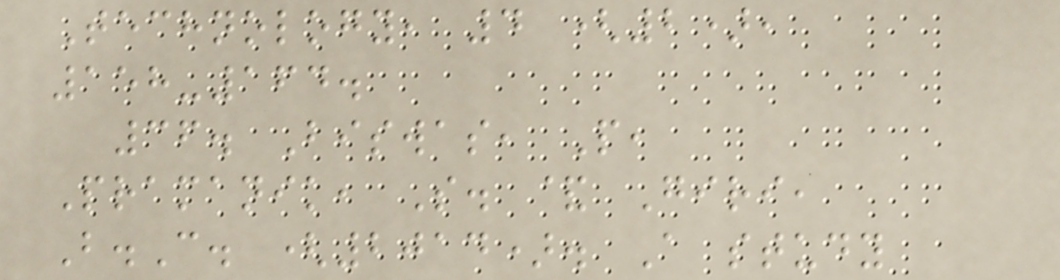Technology, 4 (2),
158-164.
36. Biswas, P,
Pramanik, S. & Giri,
B.C. (2014). A study
